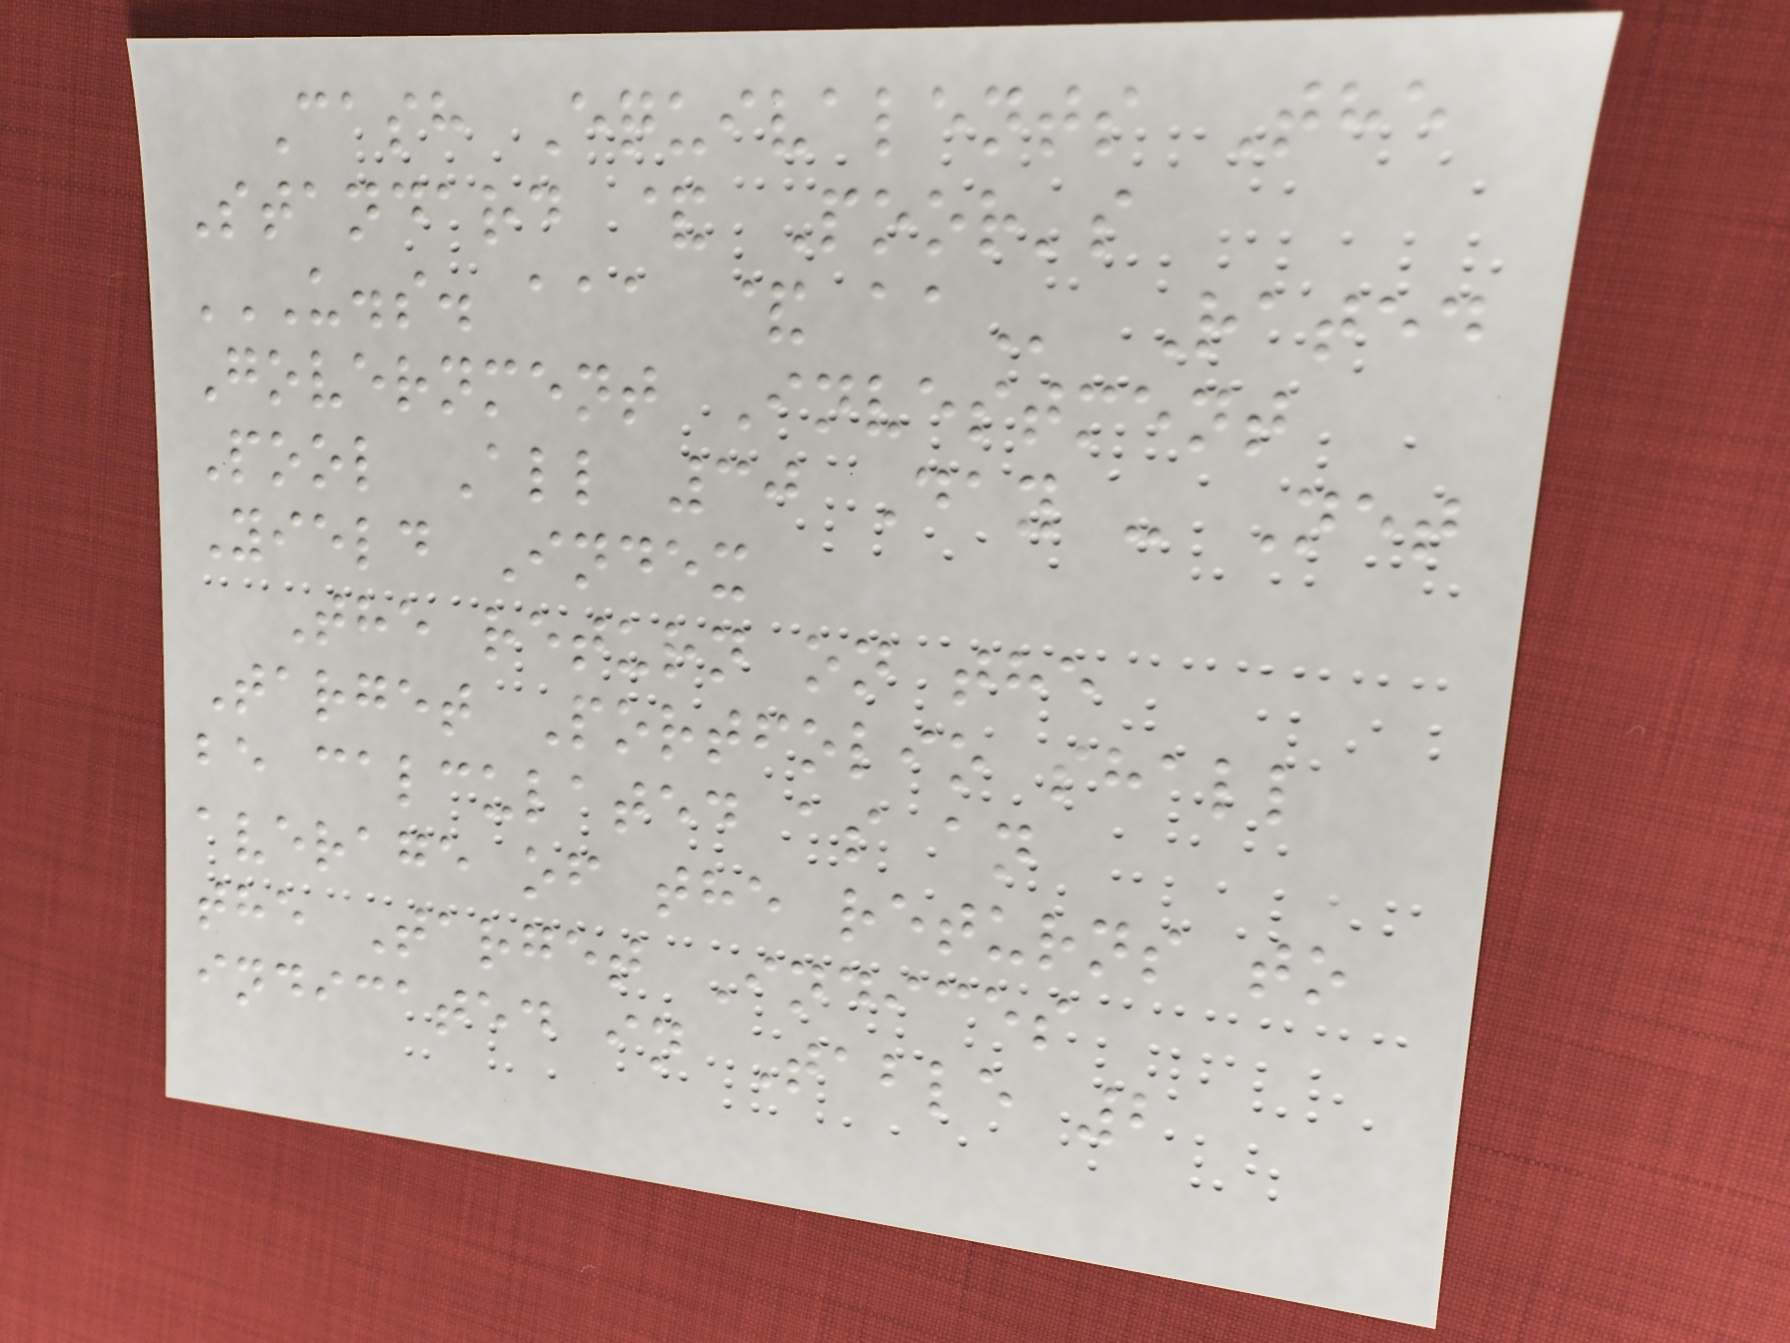Cash Equivalents The
Standard & Poor's
U.S. AAA & AA Rated
Government Investment
Pool All 30 Day - Net
Yield Index
The return on the
Target Portfolio shall
be calculated as an
average of the returns to
the Target Indices
indicated in Table 2
